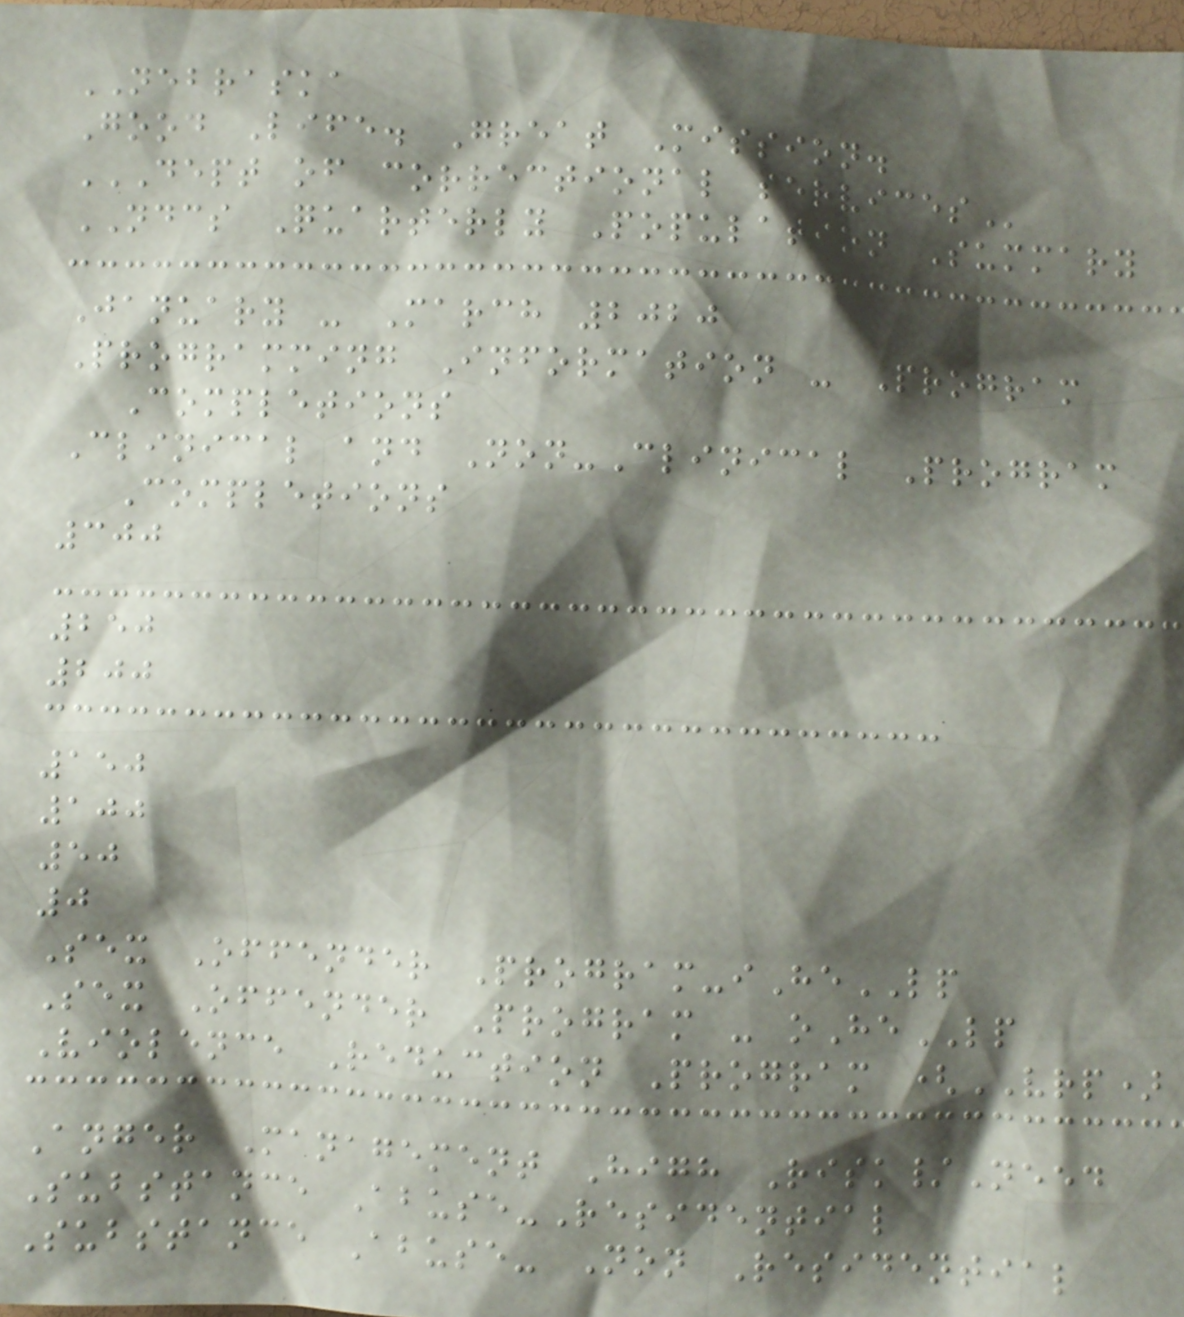NEBRASKA
Good Life. Great Mission.
DEPT OF CORRECTIONAL SERVICES
NDCS Quarterly Population Summary
January - March 2020
Programming Information - Program
Completions
Clinical and Non-Clinical Program
Completions
300
250
200
150
100
50
0
Sex Offender Program-iHeLP
Sex Offender Program - oHeLP
Violence Reduction Program (VRP)
Anger Management High Risk/Need
Substance Abuse-Residential
Substance Abuse- Non Residential
